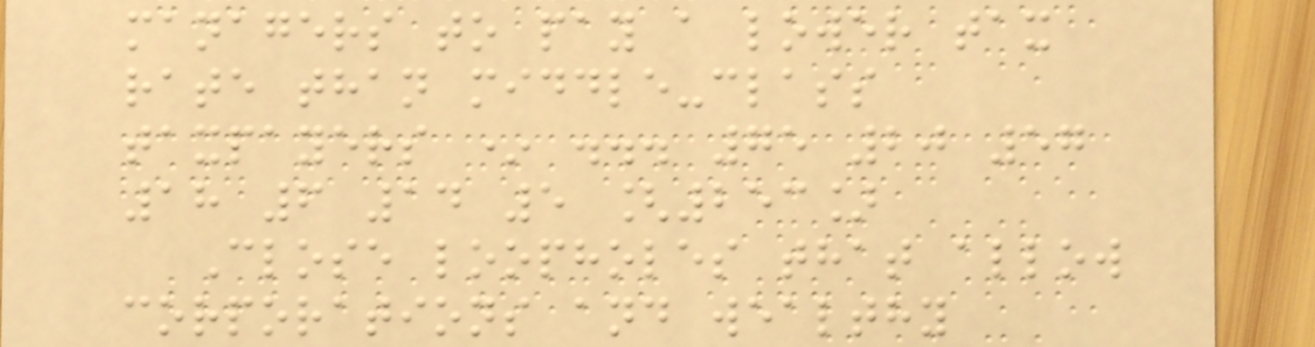managers to pay a lower tax
rate than middle-class
taxpayers * ... 75 20 57
18 6 14 5 [253]
Close loopholes that allow
corporations and wealthy
